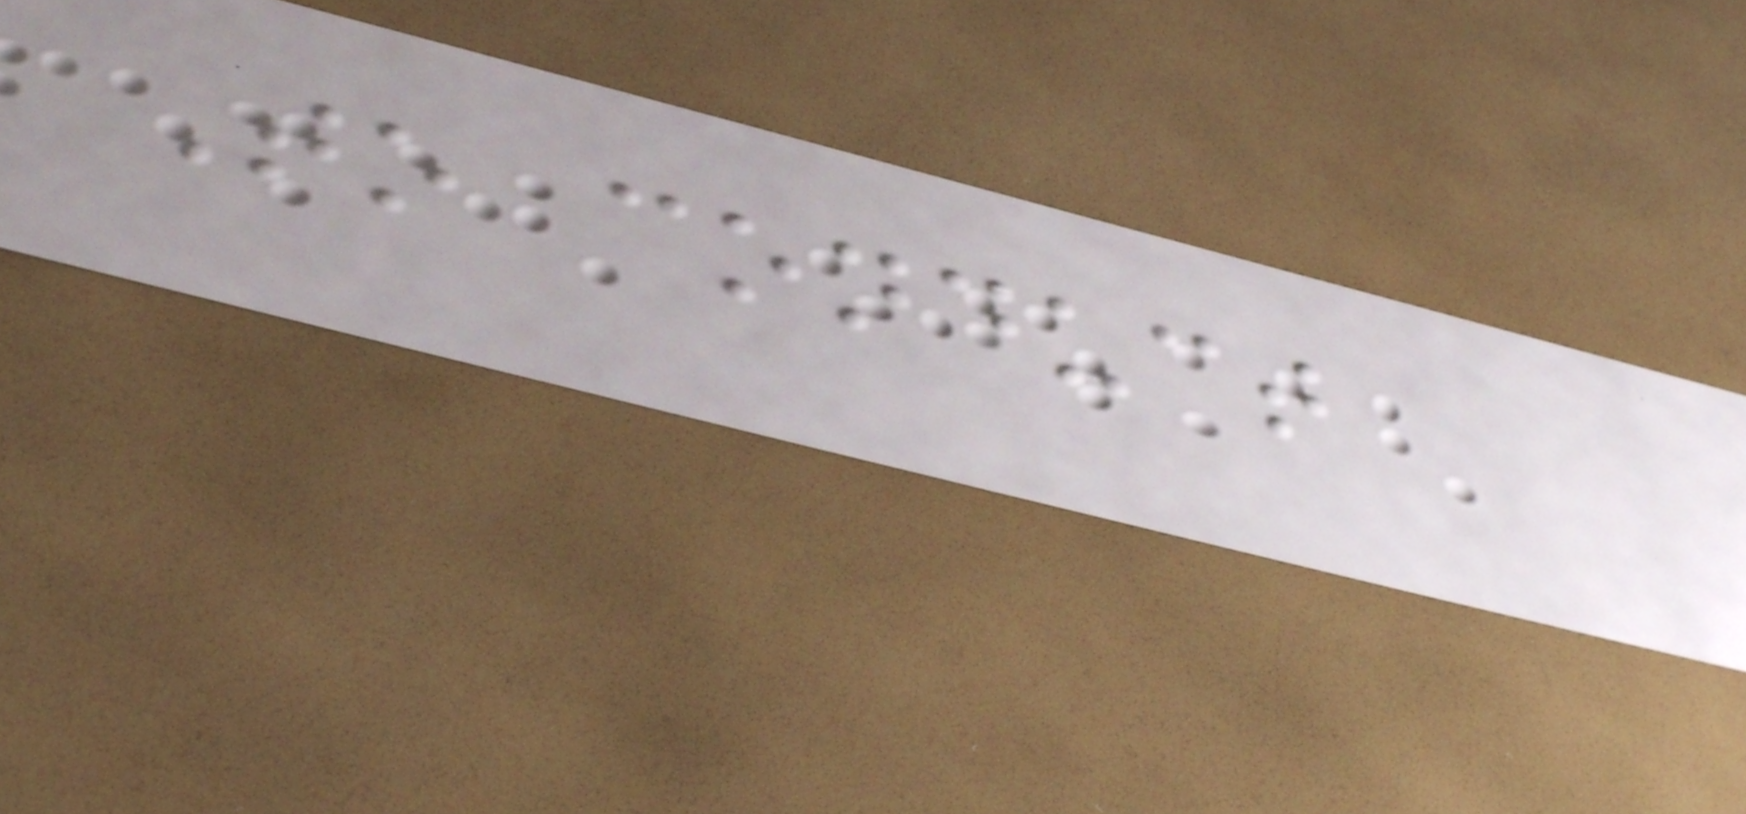To conduct
